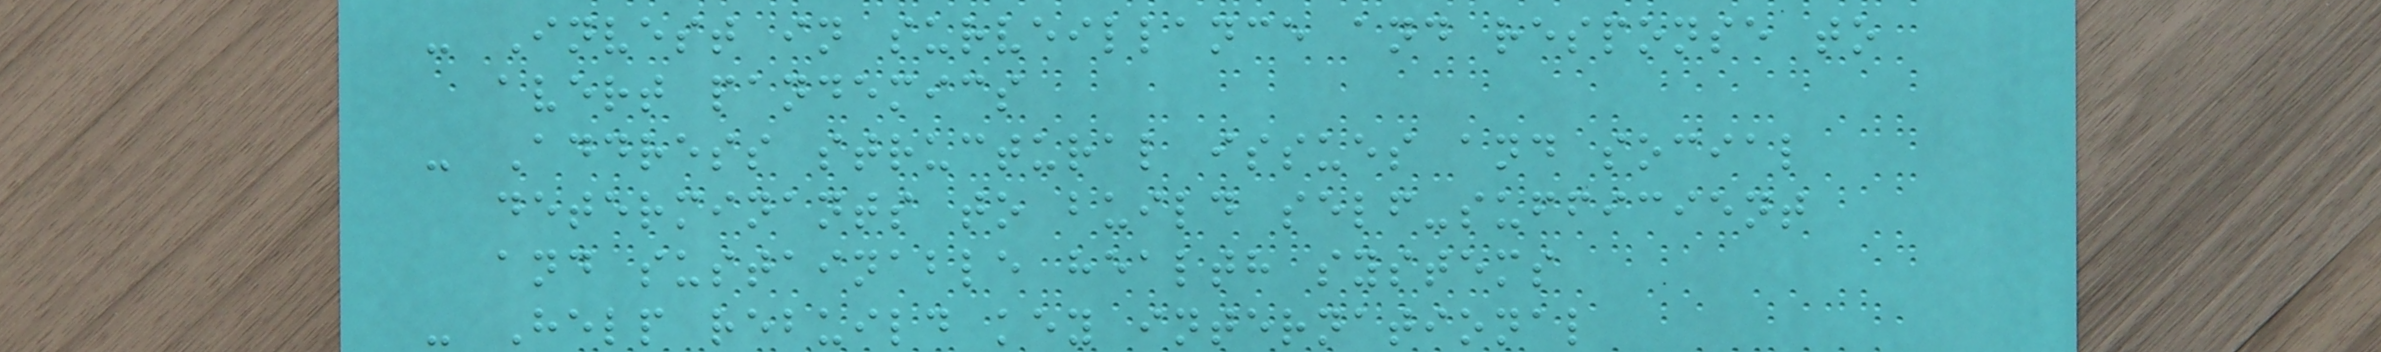- Invest in surveillance and response to
avert pandemics
- Address structural issues and social
determinants to build self-sufficient
and sustainable health systems
- Help rebuild key international
